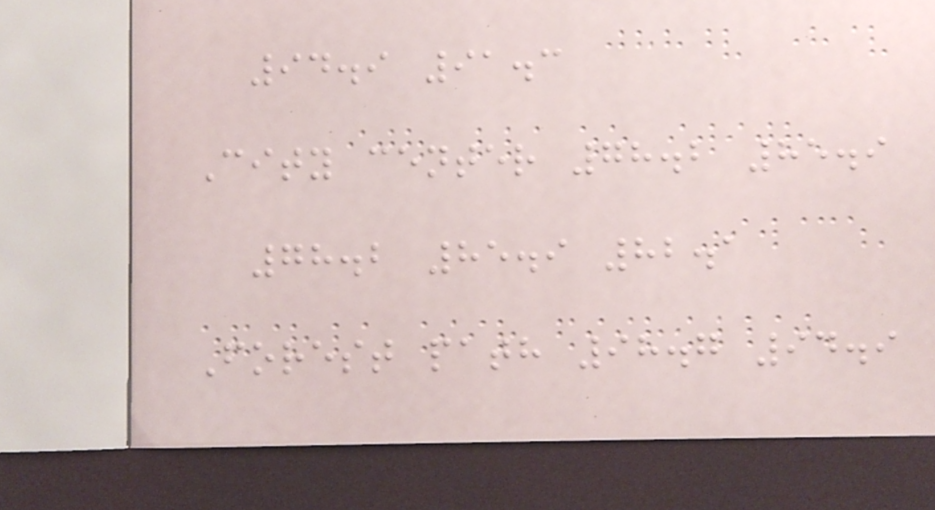94.9 91.3
City center 78.2 85.9
78.2 85.9 82.1
Forest path 98.7 94.9
